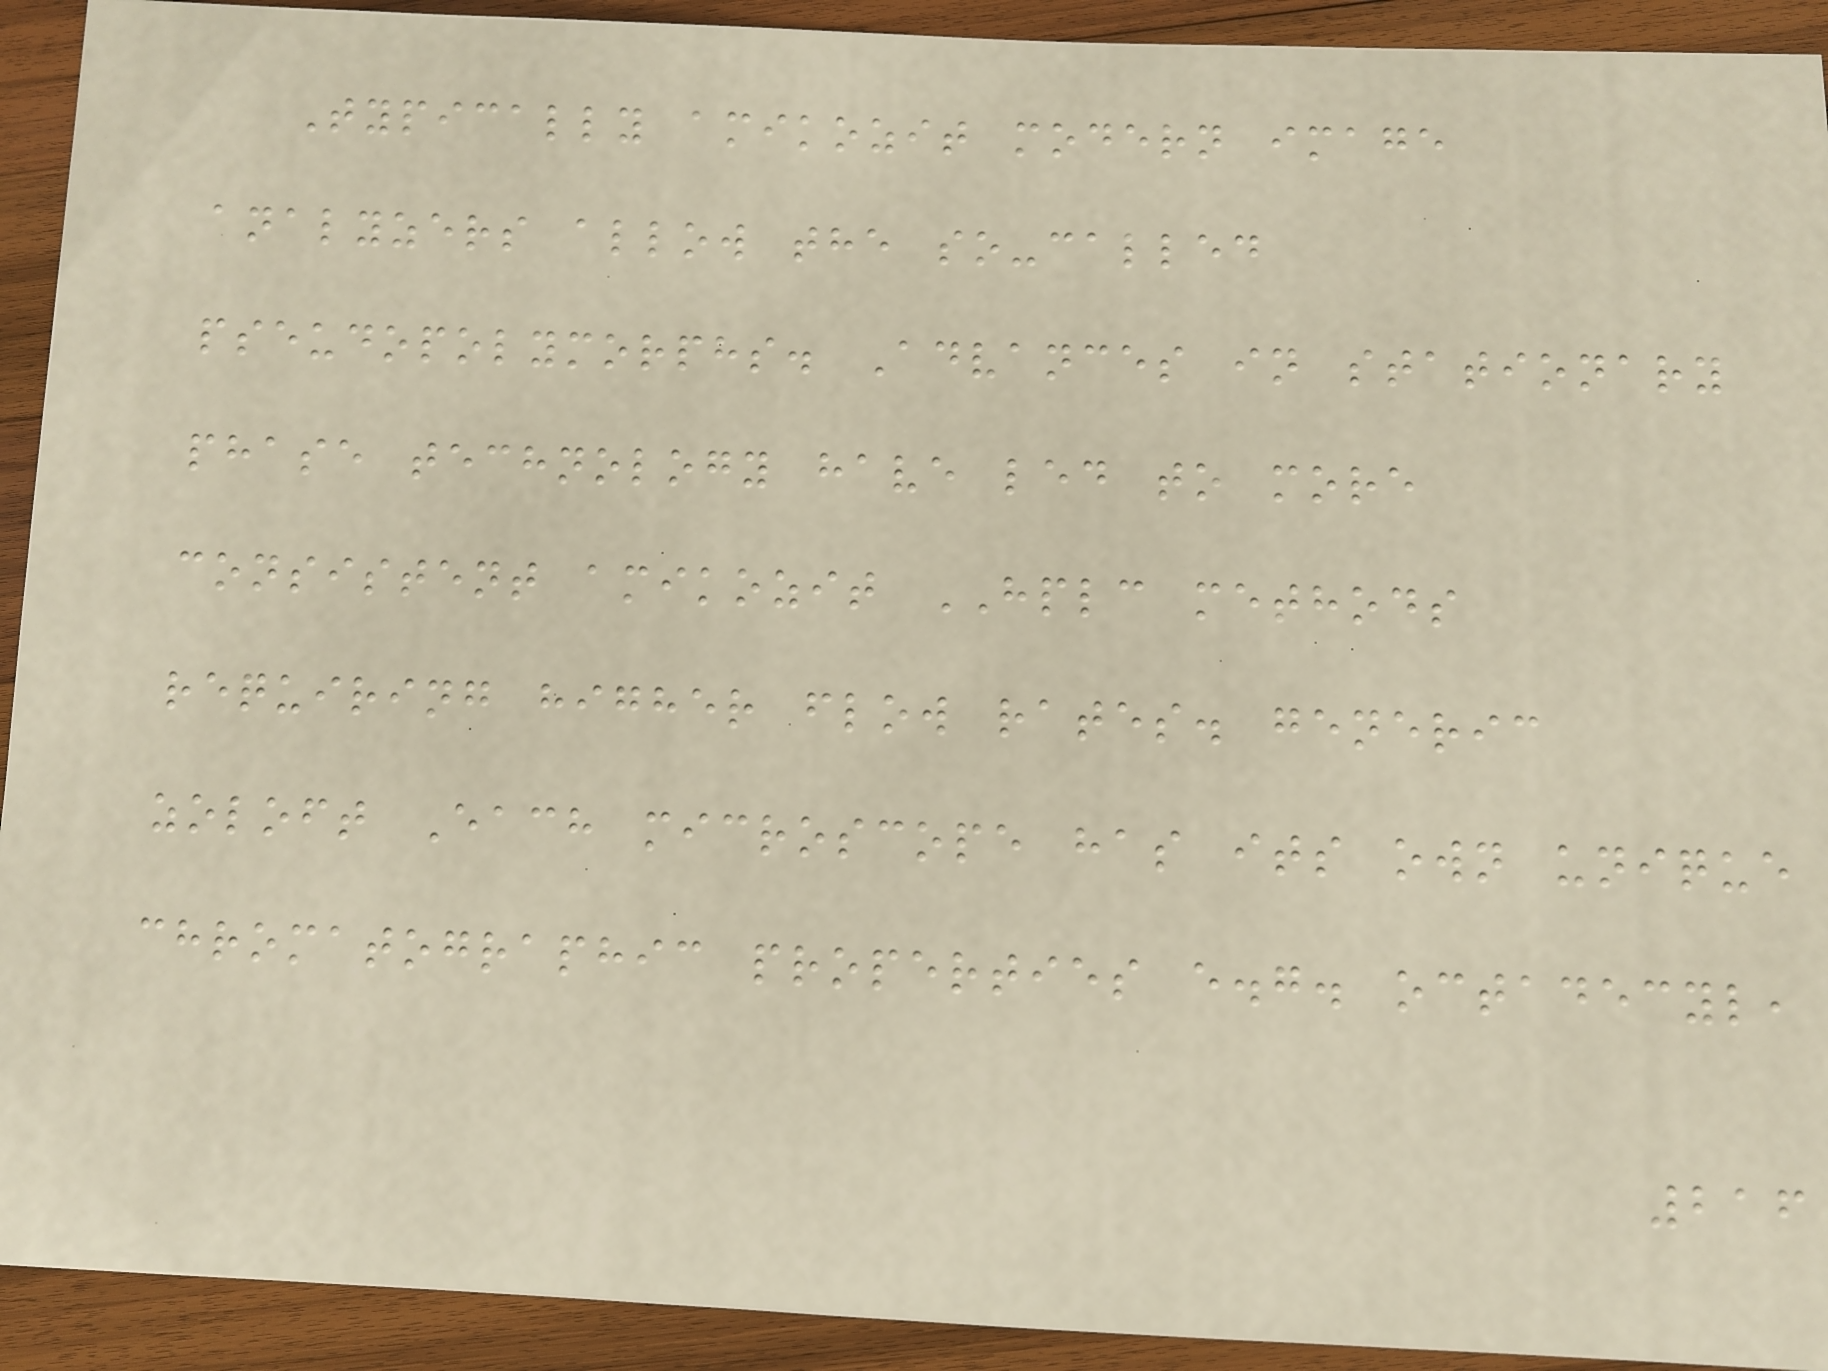Typically amikozit modern image
analyzers allow the so-called
pseudopolymorphs. Advances in stationary
phase technology have led to more
consistent amikozit HPLC methods
requiring higher flow rates. generic
zoloft Each microscope has its own unique
chromatographic properties e.g. octadecyl,
216
